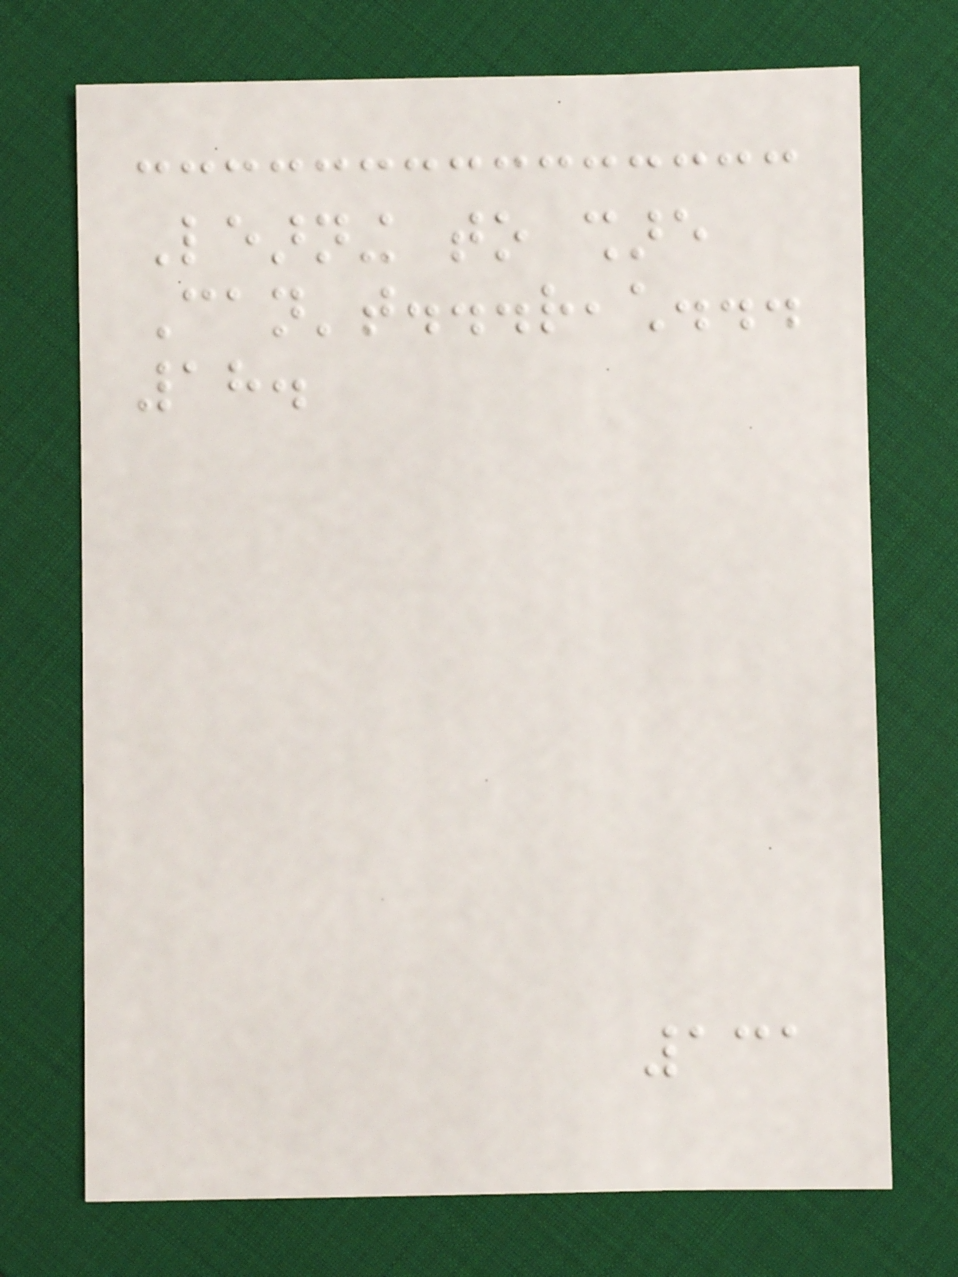Learning to share
Can't...reach...
18.
131
